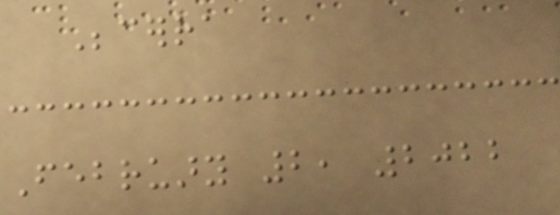Becerra
February 2, 2022
